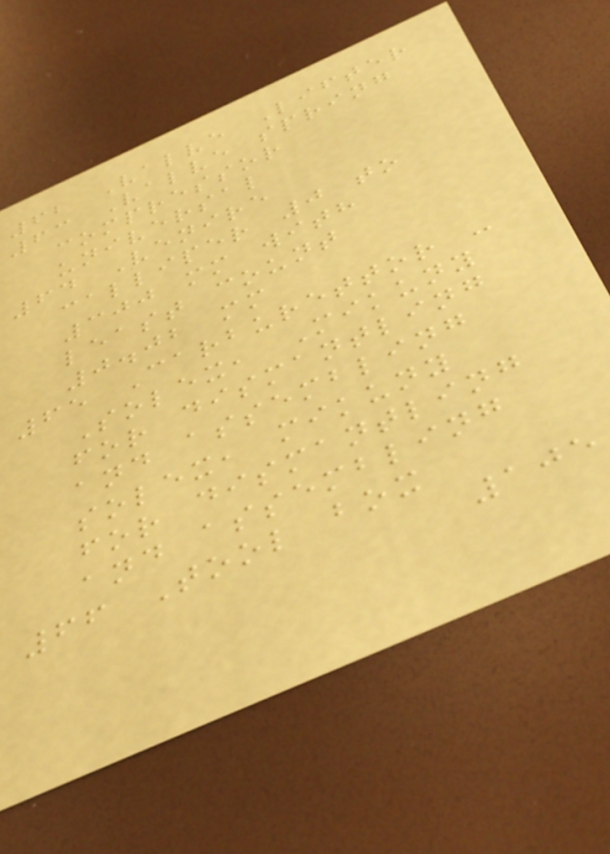62 Valve Lifter
63 Valve spring
compressor
universal
64 Venire
calliper 0 to
300 mm with
least count
0.02 mm
65 Carburettor -
Solex, Mikuny
for dismantling
and assembling
solex, mikuny
for dismantling
and assembling
66 Tool box
105
